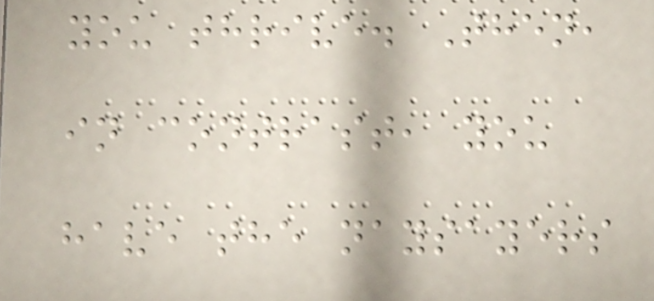you thrive. Then,
in contrast, you
have the naysayers
